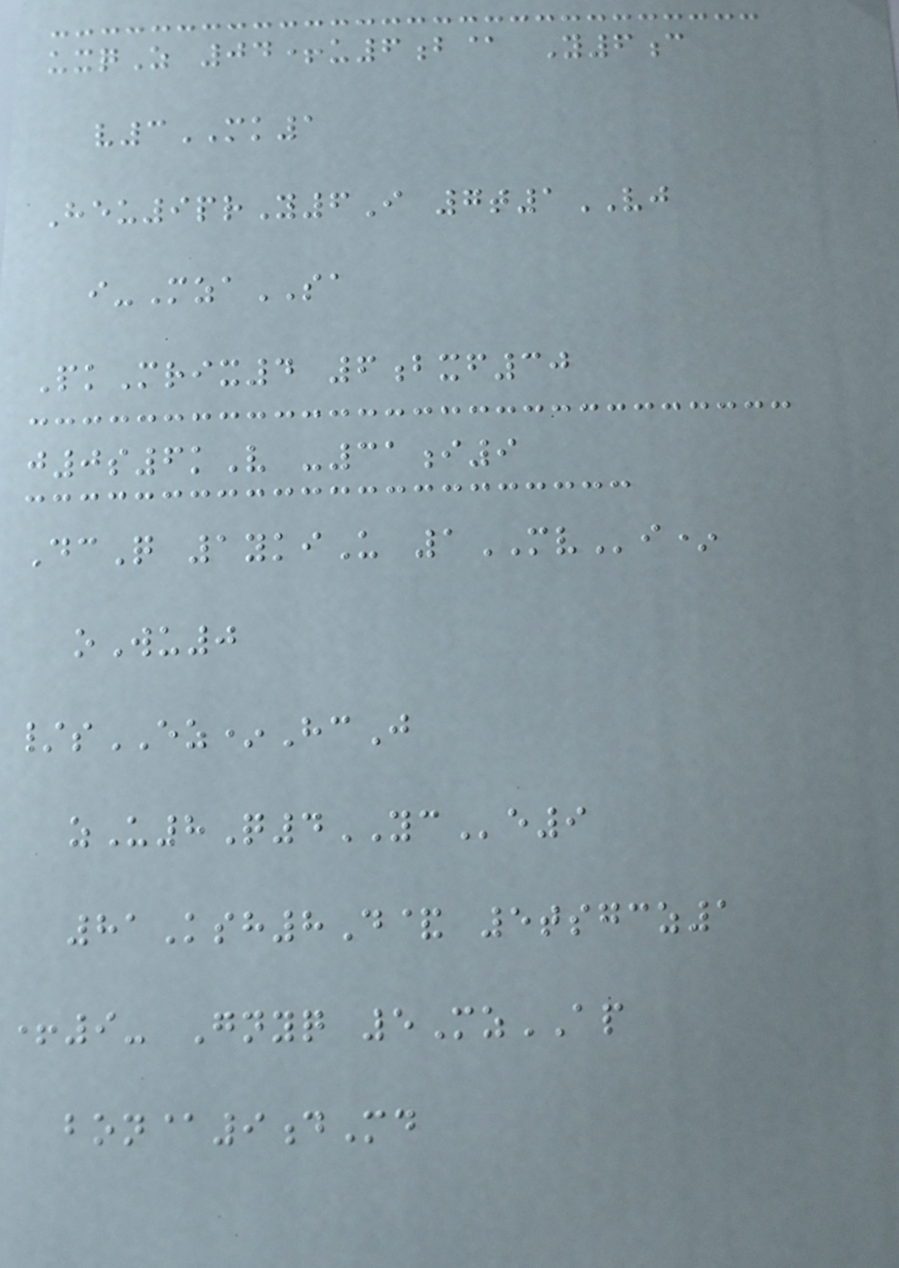uxqZ 04+u6b@ Y6c
v3MK1
Heu9prY6I 7t1VJ
i-MzaSA
PkMrix4 6bxf30
j0s6kV -31i9
DcQ 1ykiU 1MVi*
oWu0
/sEZ*HcJ
zU8Q4YCe9
81Ksh8D& 5tsgcz1
+9- Gnyq 5MzAP
bon@9dMd
